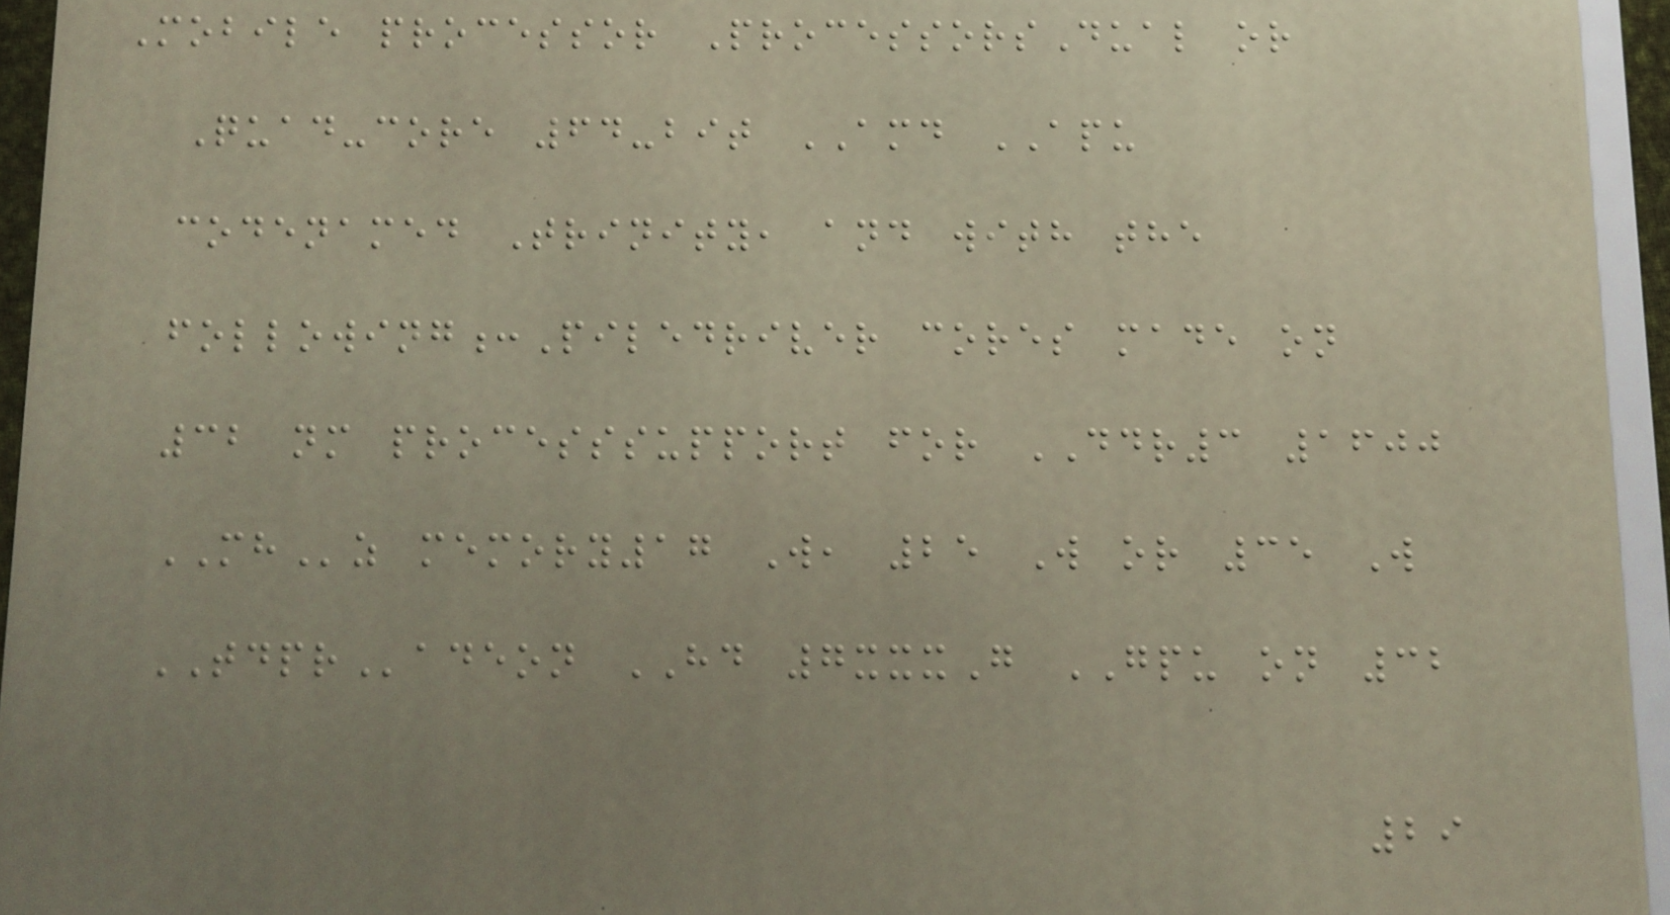Mobile processor ProcessorsDual or
Quad-core 64-bit AMD APU
codenamed Trinity, and with the
following:Piledriver cores made on
32 nm processsupport for DDR3 1600
MHz memory17 W, 25 W or 35 W
TDPRadeon HD 7xxxG GPU on 32
29
